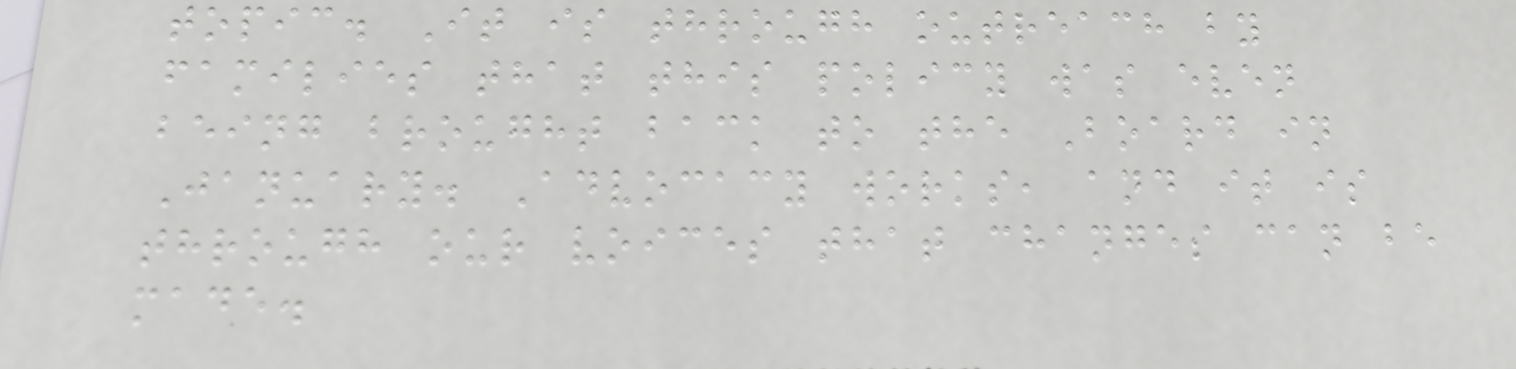topic. It is through outreach by
families that this policy was even
being brought back to the Board in
January. Advocacy works, and it is
through our voices that changes can be
made.
